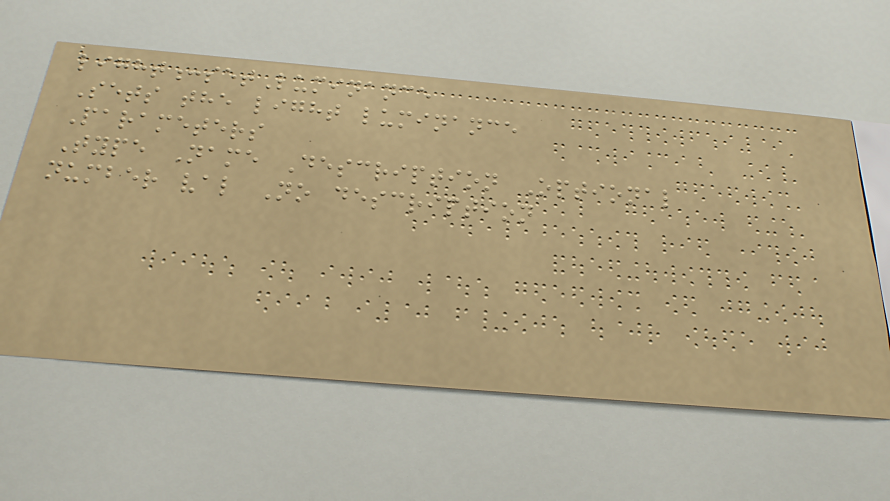light:setLuminance
Sets the light luminance
Parameters
Type Name Description Optional
number val No description
